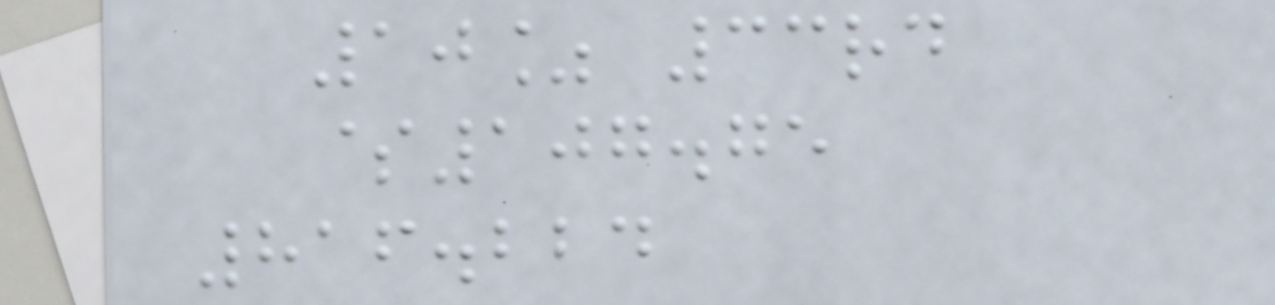10% 33rd
$107.75
816.224
